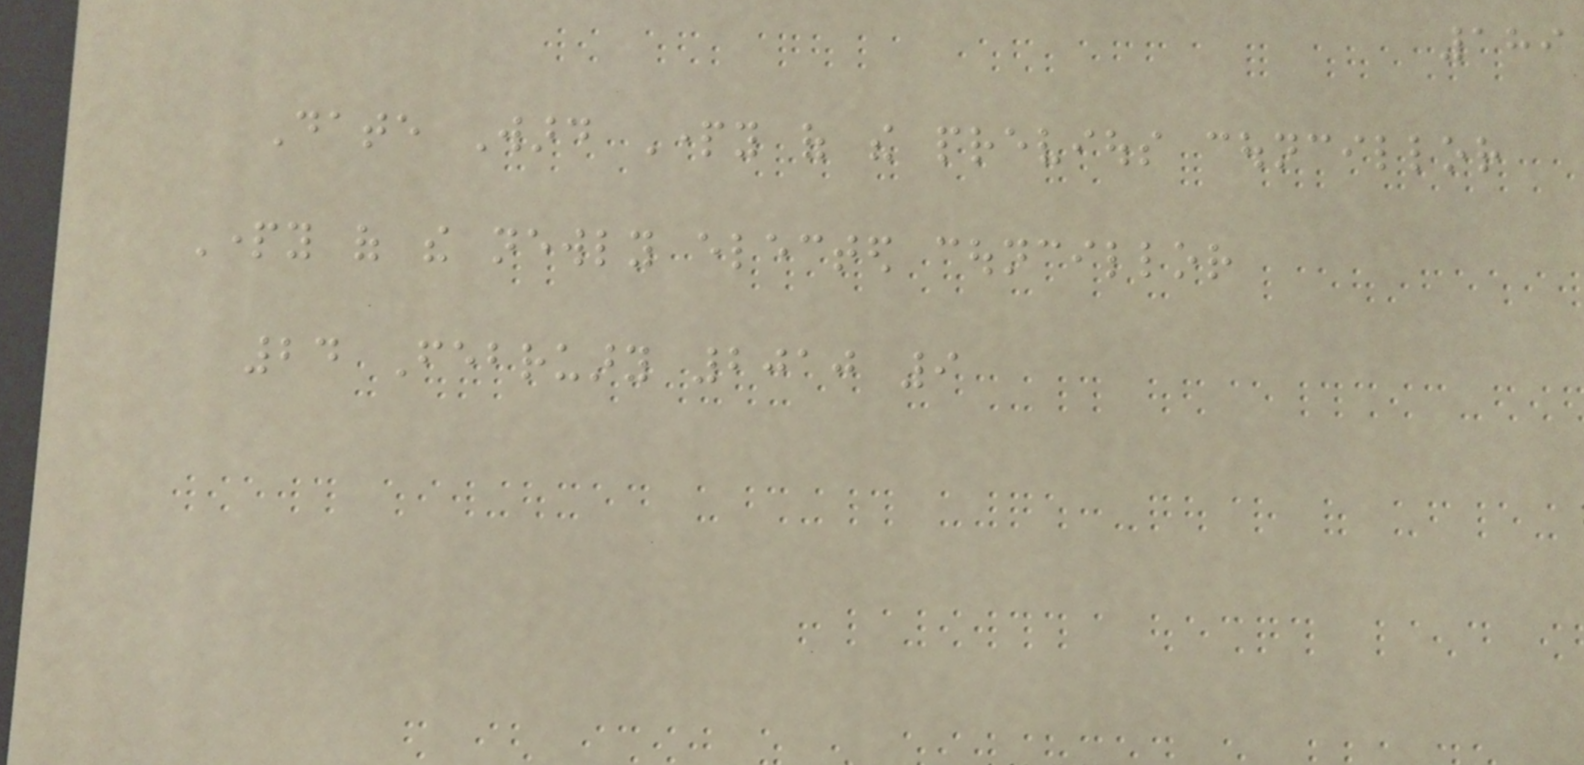189
Date Ward Party of the previous councillor
Party of the newly elected councillor
24 February 2010 9
